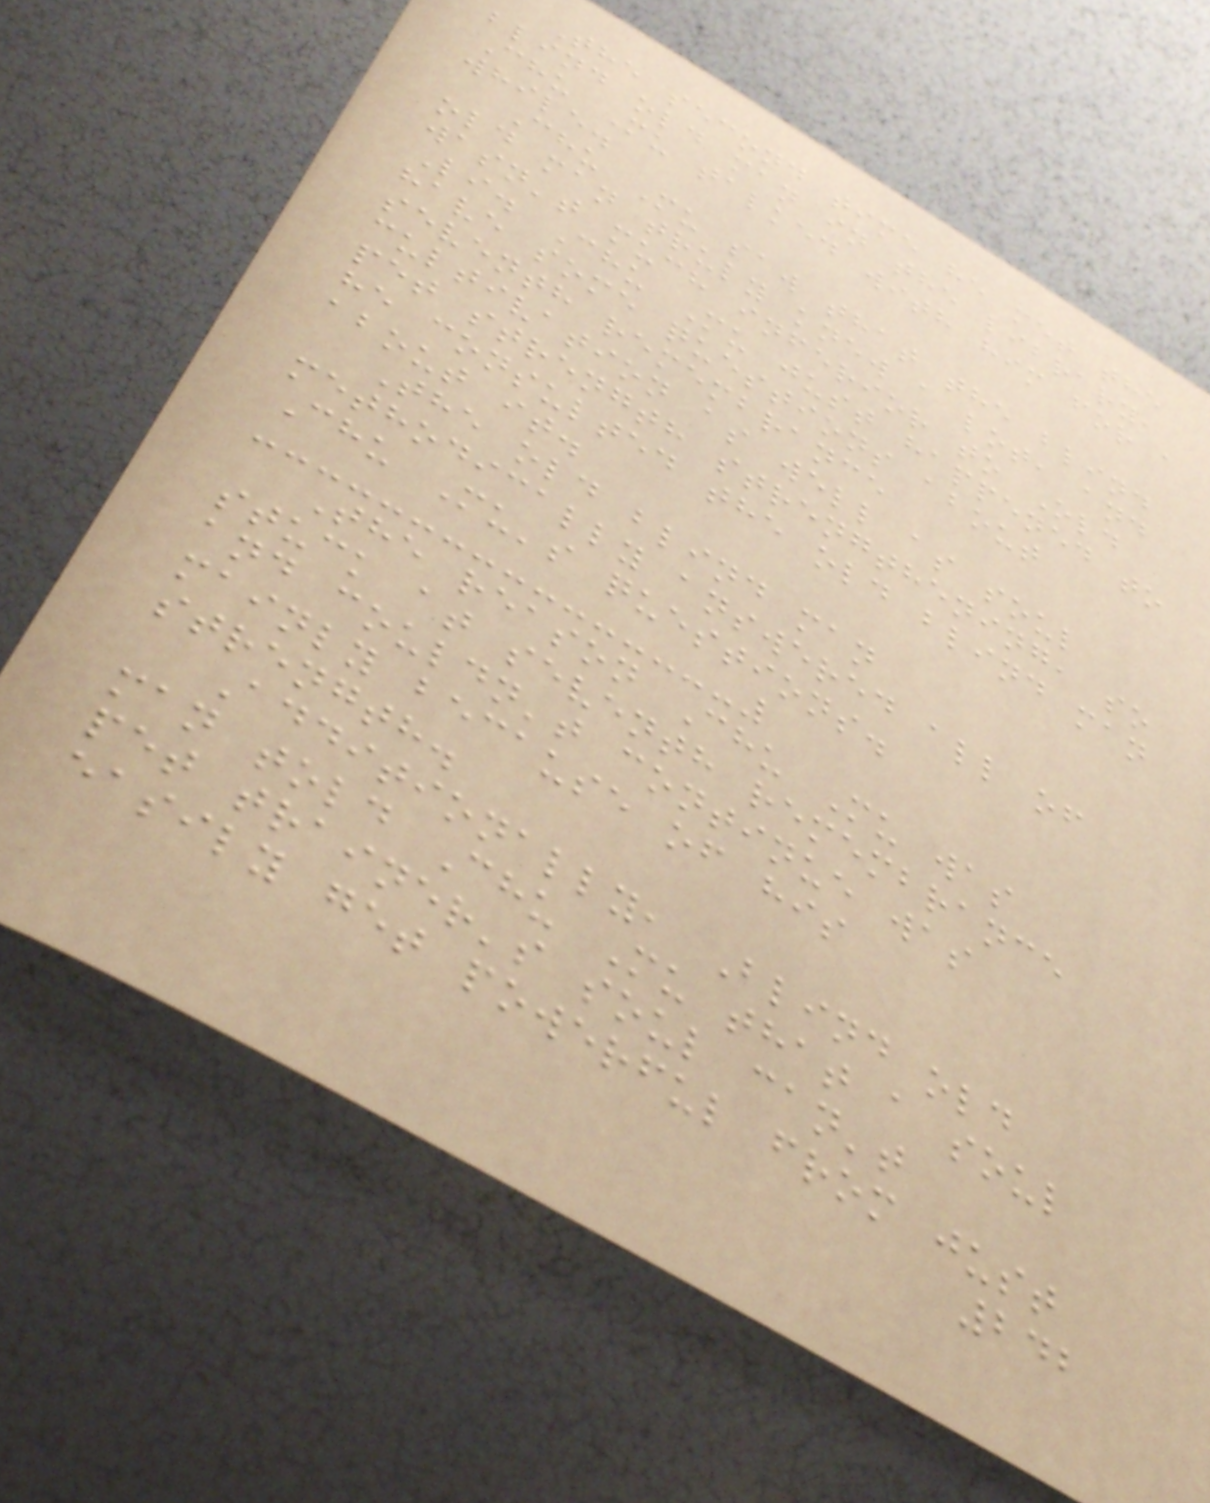The second time he met the
blind old man in the library,
Chu Mu talked with him for a
while.
Chu Mu saw that the blind
old man truly knew a lot, and
wasn't much inferior to Old
Li. Chu Mu just happened to
have some questions about
seventh remembrance
cultivation as well as soul
pet strength strengthening, so
he consulted the old blind man
about it.
The old blind man
methodically answered all of
Chu Mu's questions.
The reason Chu Mu was
stuck at seventh remembrance
and couldn't continue was
mainly because of his
strength.
Additionally, Blind old
man told Chu Mu that a soul
pet trainer's soul can't
easily get powerful from just
242
